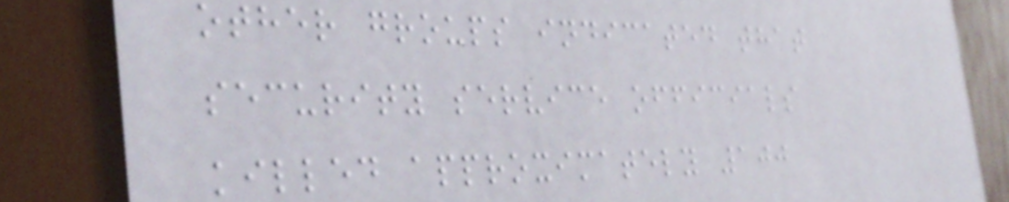other groups indicated that
security service officials
killed approximately 100
